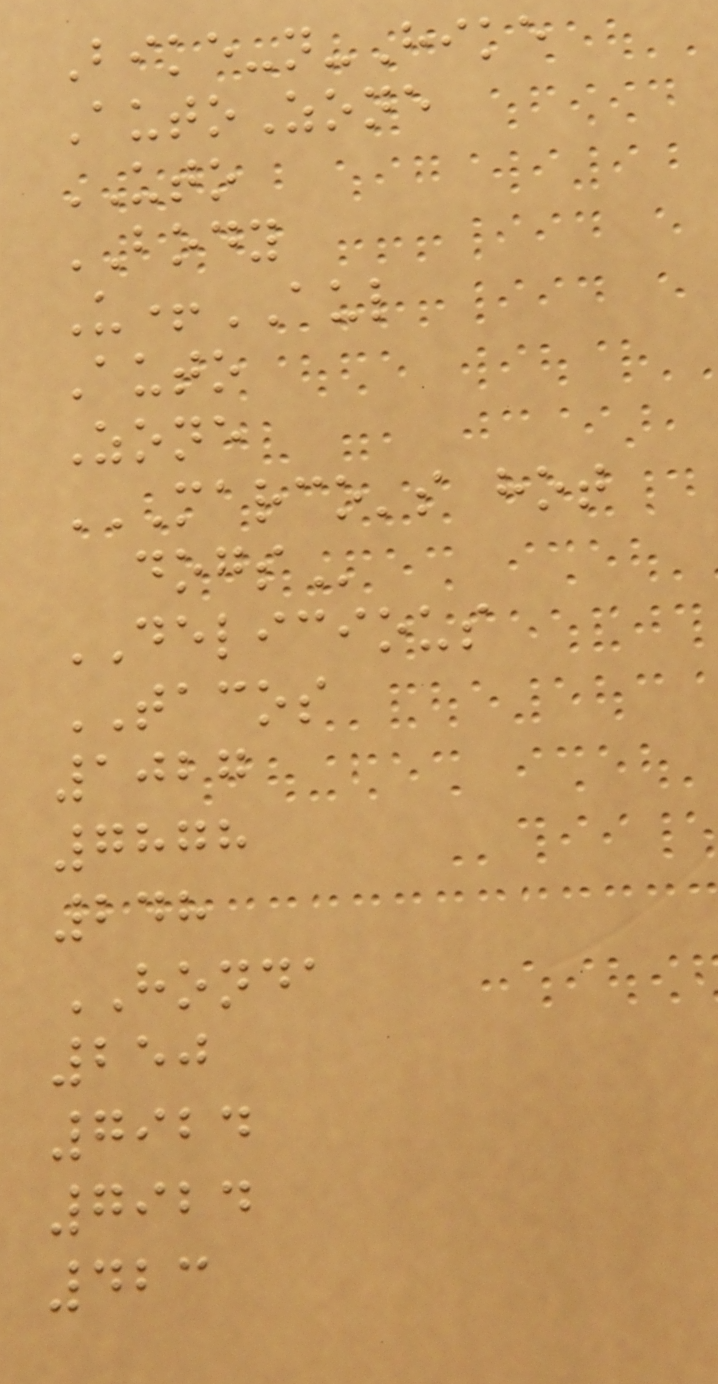Bike-n-Hike
AutoZone
UTO
BODY
U+AUL
Auto
Zone
MARCO'S HOT
DOGS
DELICIOUS
TACOS
1027
7878
248
HONDA
250
7924
7924
423
